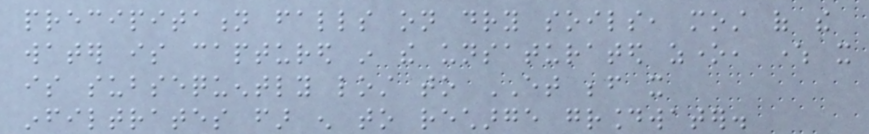precipitation falls on dry soils, most of the
water is captured in the unsaturated zone, where it
is subsequently lost to ET before it
infiltrates far enough to recharge groundwater.
